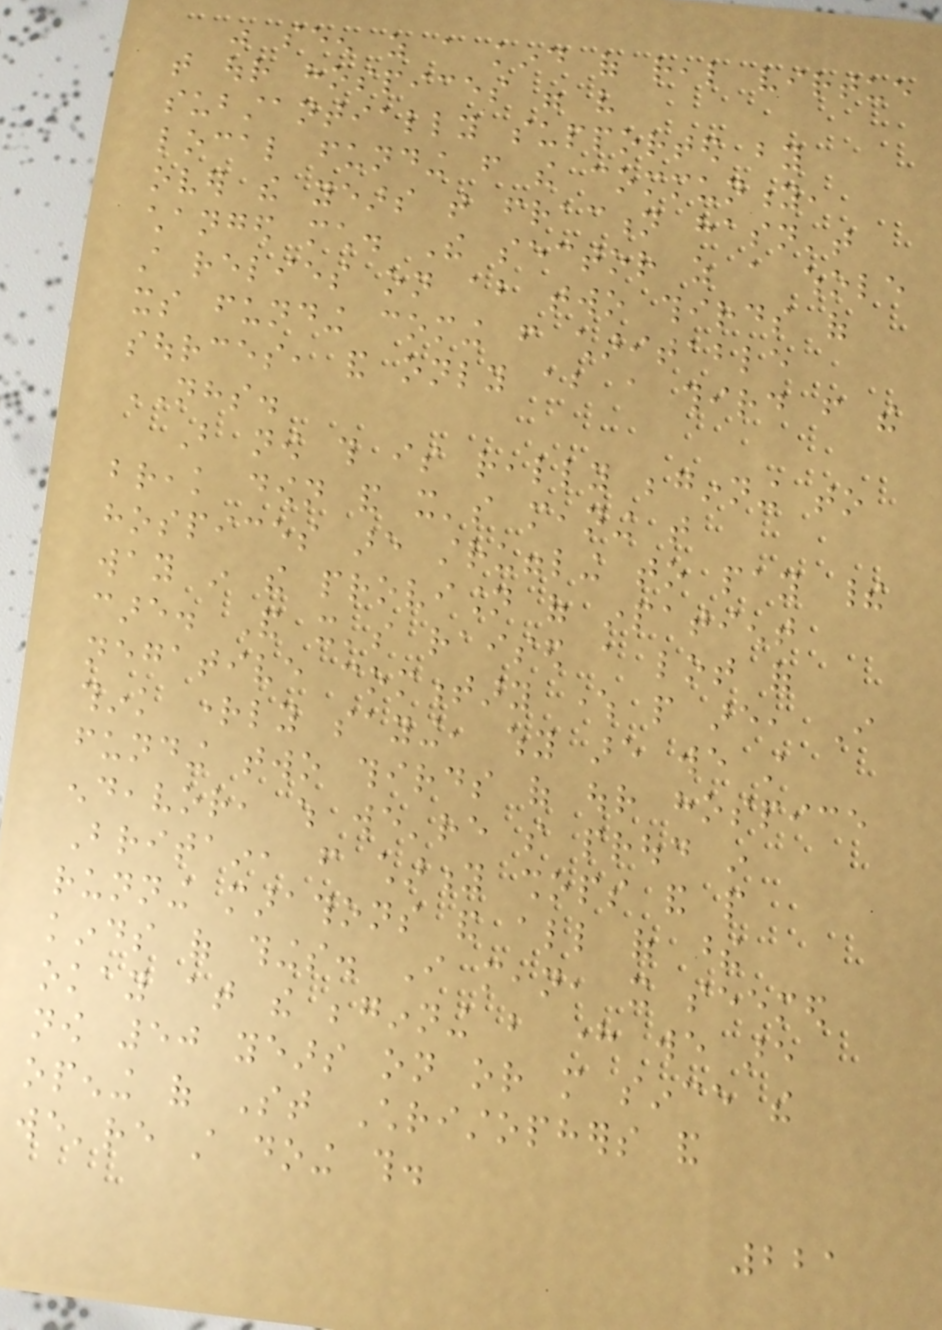was seen as a kind of real virtue
that our hospices were very
substantially supported by
local funding from the community,
over the years that fraction hasn't
changed much. The sector as a whole
still relies on about two thirds of
its funding coming from charitable
sources, and only about a third from the
NHS.
But now this is really beginning to
break down and it's meaning that
hospices are struggling to pay their
way in the provision of inpatient
care. And it's raised a lot of
negative commentary where people are, I
think rightly saying, why are we still
funding two thirds of our hospice
endeavor, which we're so proud in
Britain, from charity shops and people
running marathons and all of these
kinds of things. I mean, it seemed
okay at the beginning but here we are
now 50 years on or more since the
opening of St Christophers and
we're still doing this.
221
